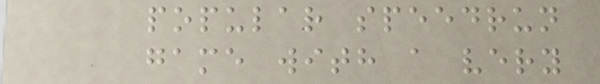popular speedrun
game with a very
